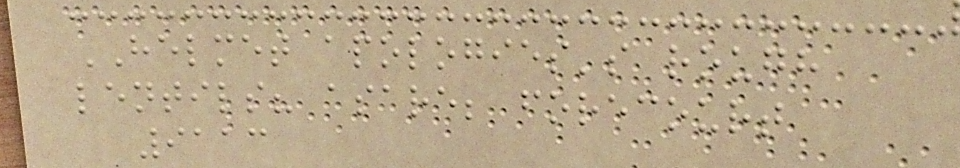HELMET apologies's rough
lentils? asare; forecourt
9113
